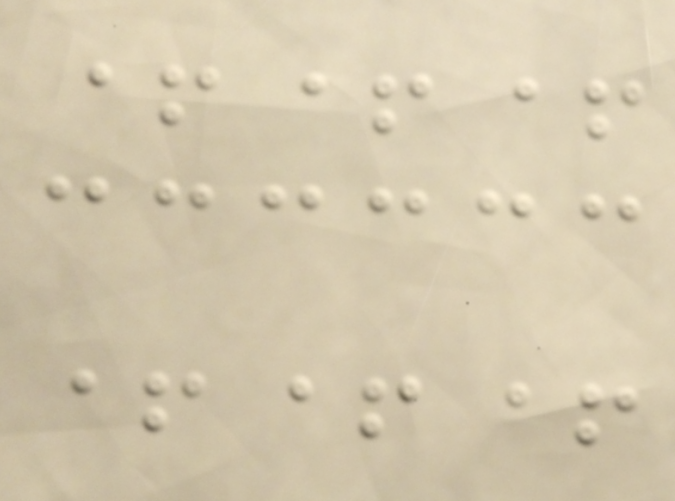+++
+++
